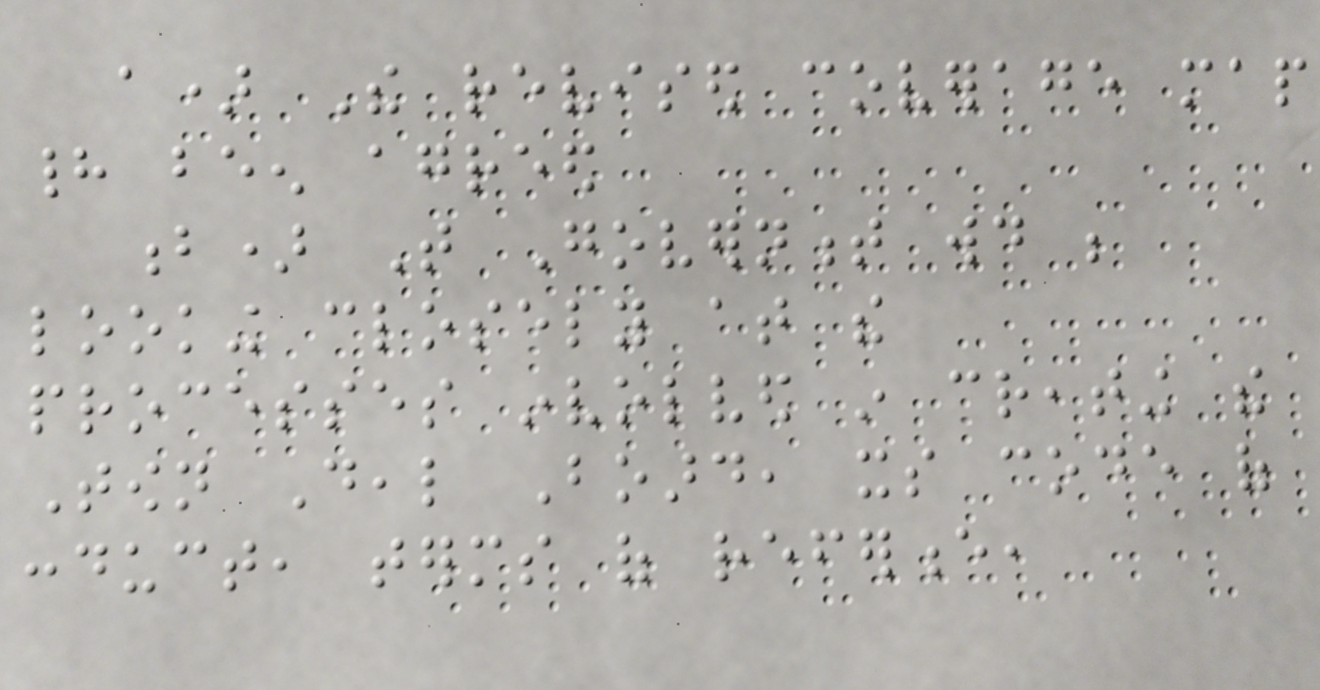a) The revised coverage map
had been agreed
b) That Government would be
looking closely at the
processes involved in creating the
Town Deal Board, its code of
conduct, terms of reference,
